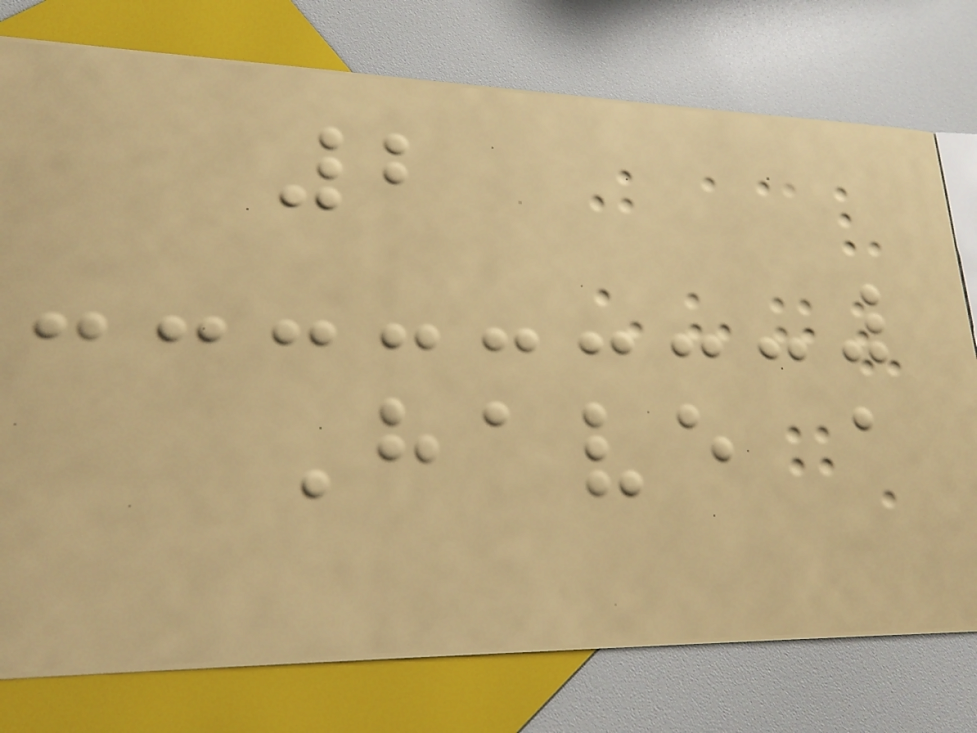2
Have a
